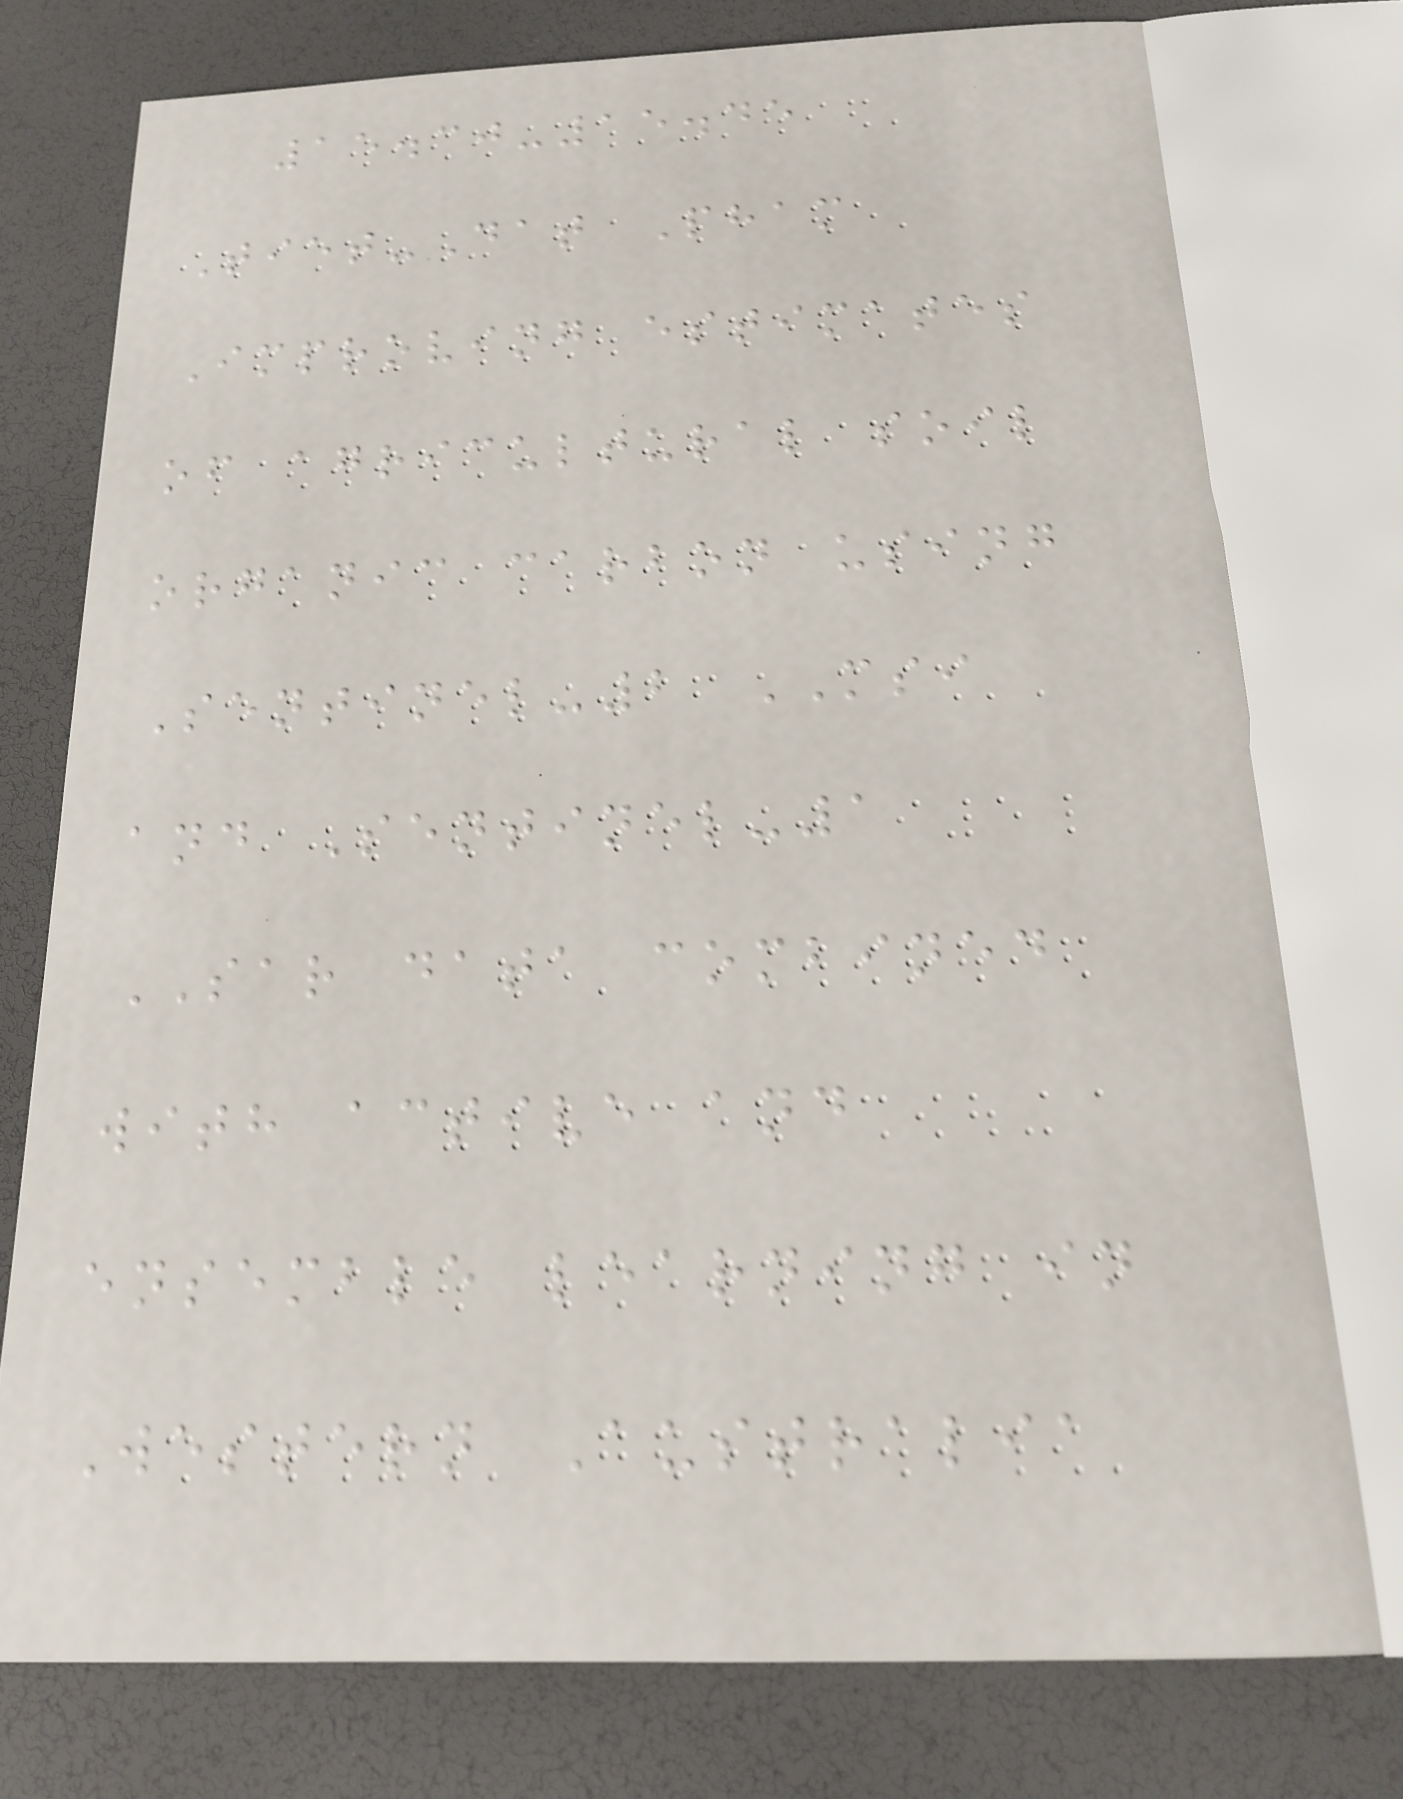15.30-15.45
Tiet-Dat Pham
Improving estimates
of agricultural soil
organic carbon using
Sentinel-2 MSI
and Sentinel-1
SAR data combined
with active and
ensemble learning in
Western Australia
